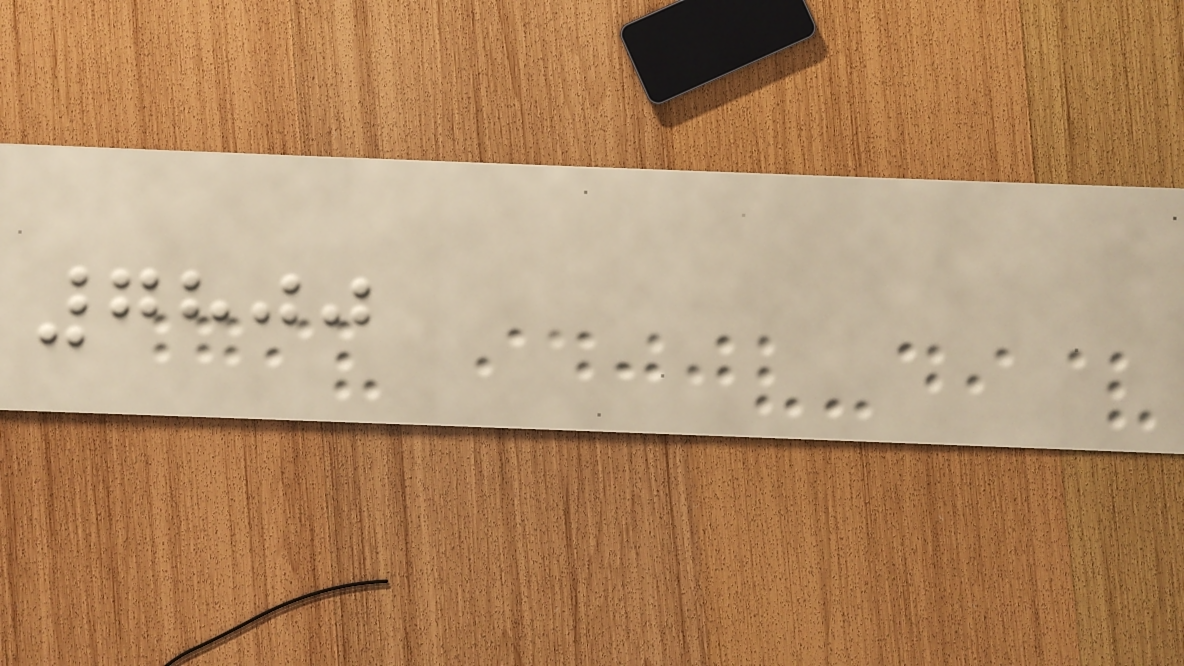7800
